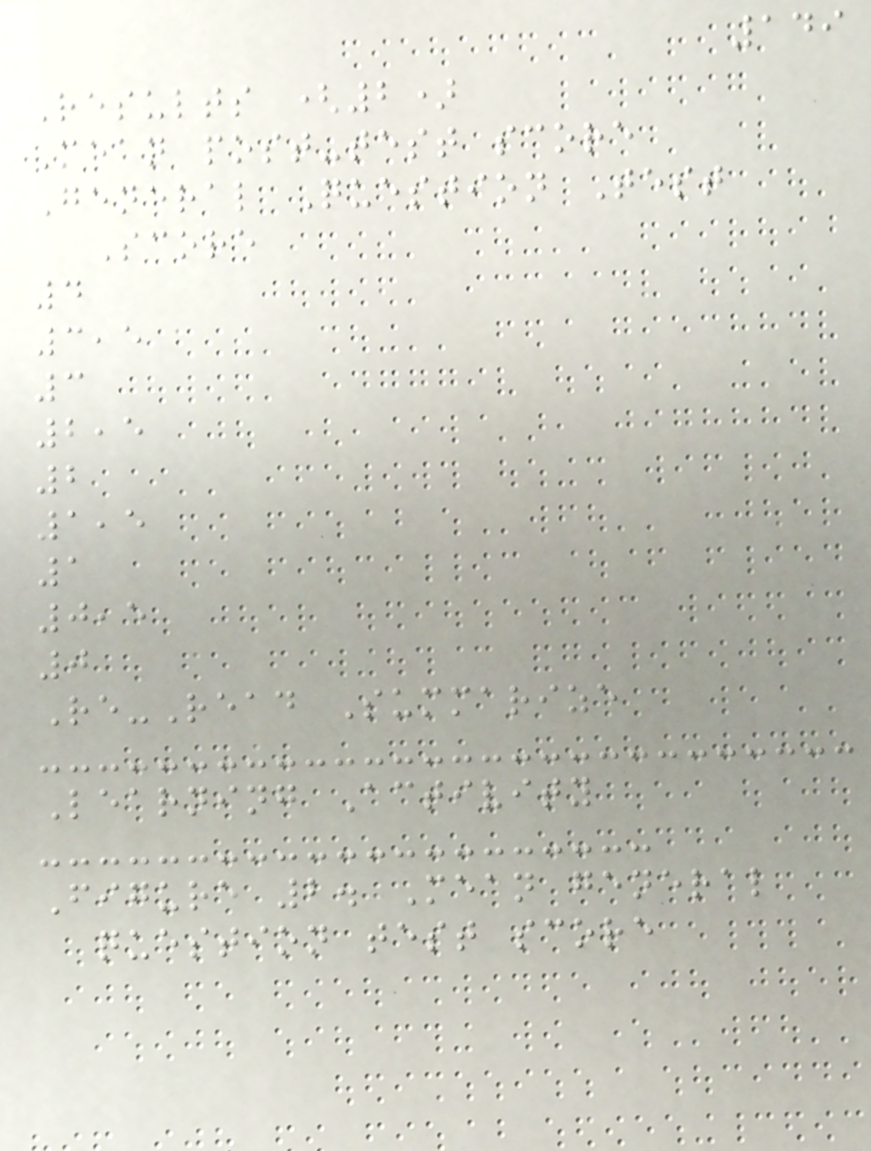149
Results (2)
Mean post-test score
General Question Test
Score
4
3,5
3
2,5
2
1,5
1
0,5
0
Re-Read Summarize
Learning Activity
Figure 2. Mean general
question test score
